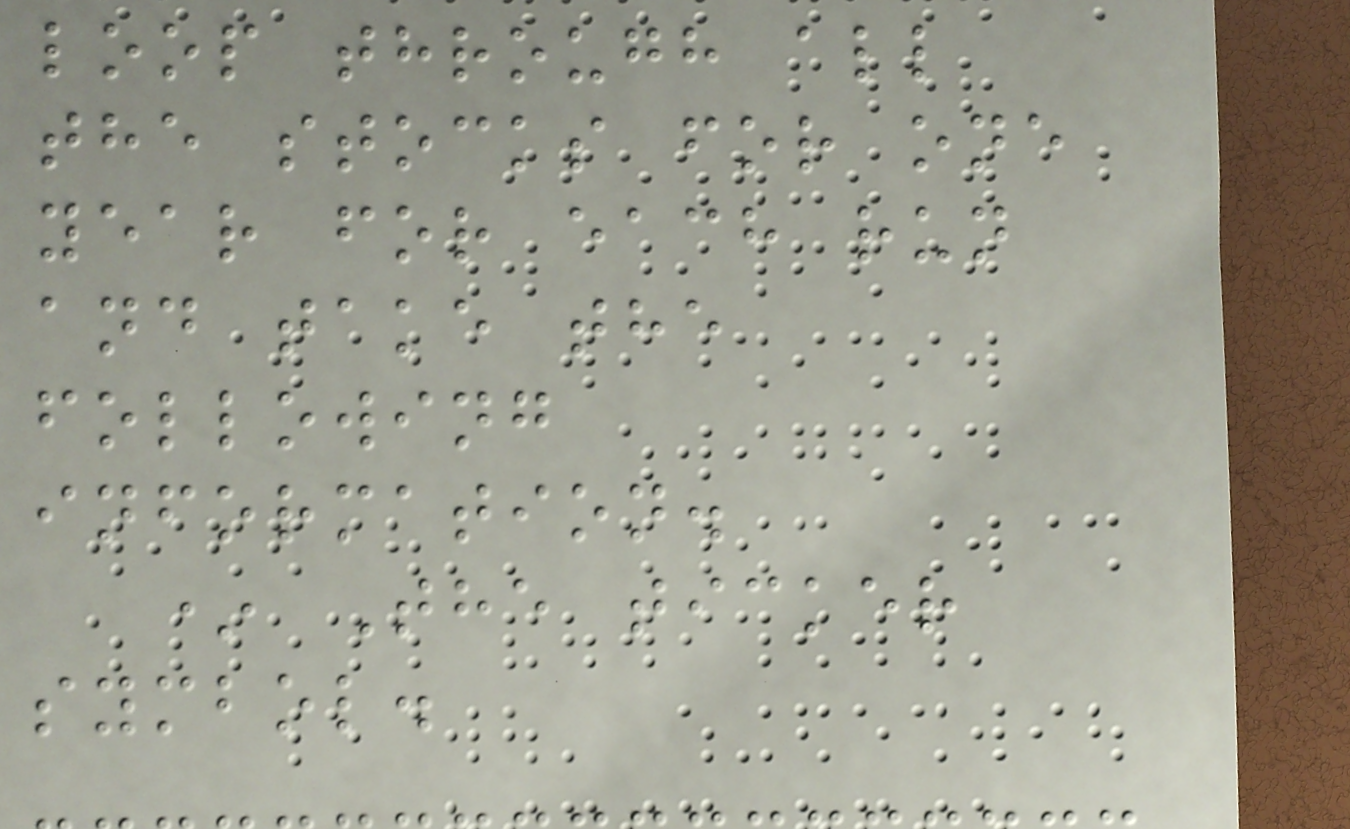loop through all
the stocks for one
year for each run
and take the
following
information.
* The ticker
symbol.
